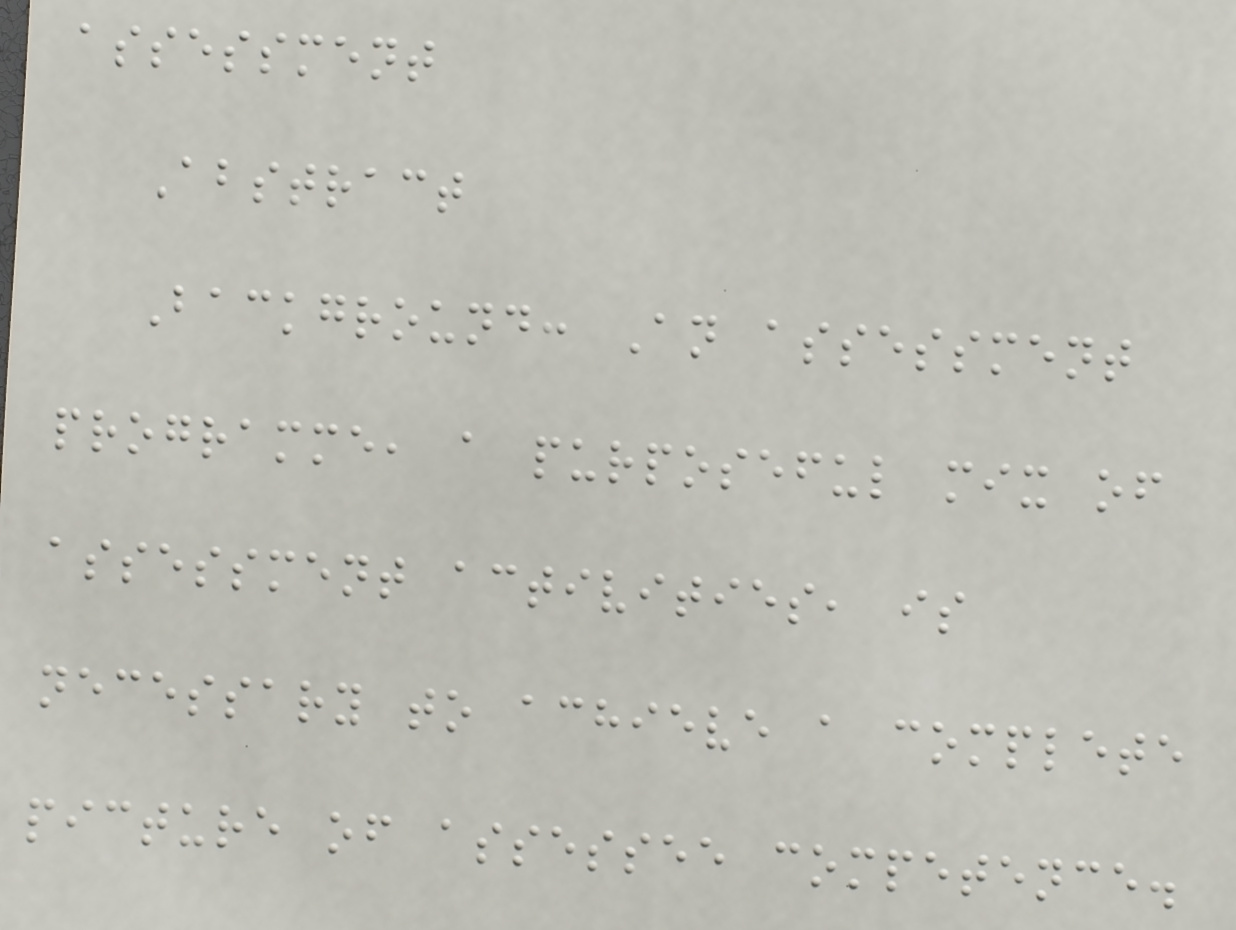assessment
Abstract
Background: An assessment
programme, a purposeful mix of
assessment activities, is
necessary to achieve a complete
picture of assessee competence.
